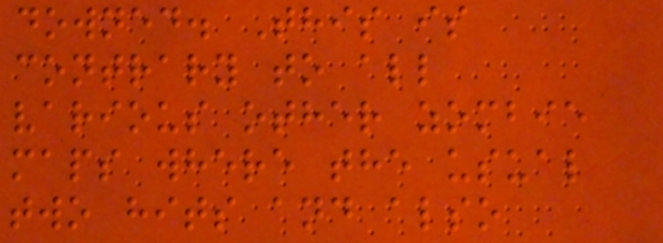downed. This is
contrary to all
various other zombie
maps where the usual
two hits and also
